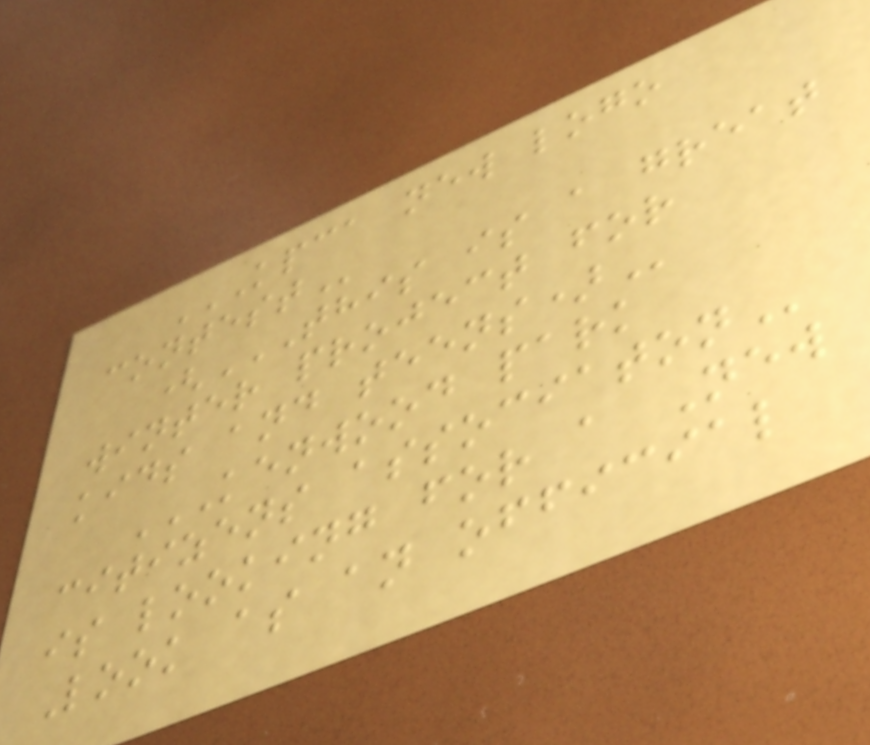KPCA NEW LOGO
CONTEST
(THIS IS A GREAT
WINTER PROJECT FOR
KIDS AND TEENS)
KENWOOD PARK
CITIZENS ASSOCIATON
is looking for a New
Look as an official
